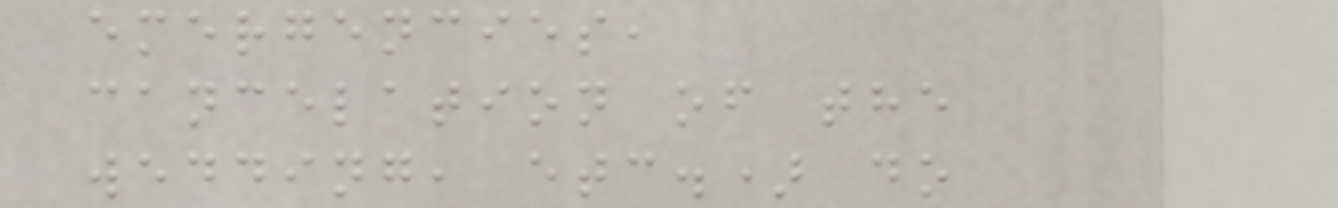emergencies,
cancelation of the
wedding, etc.) do
